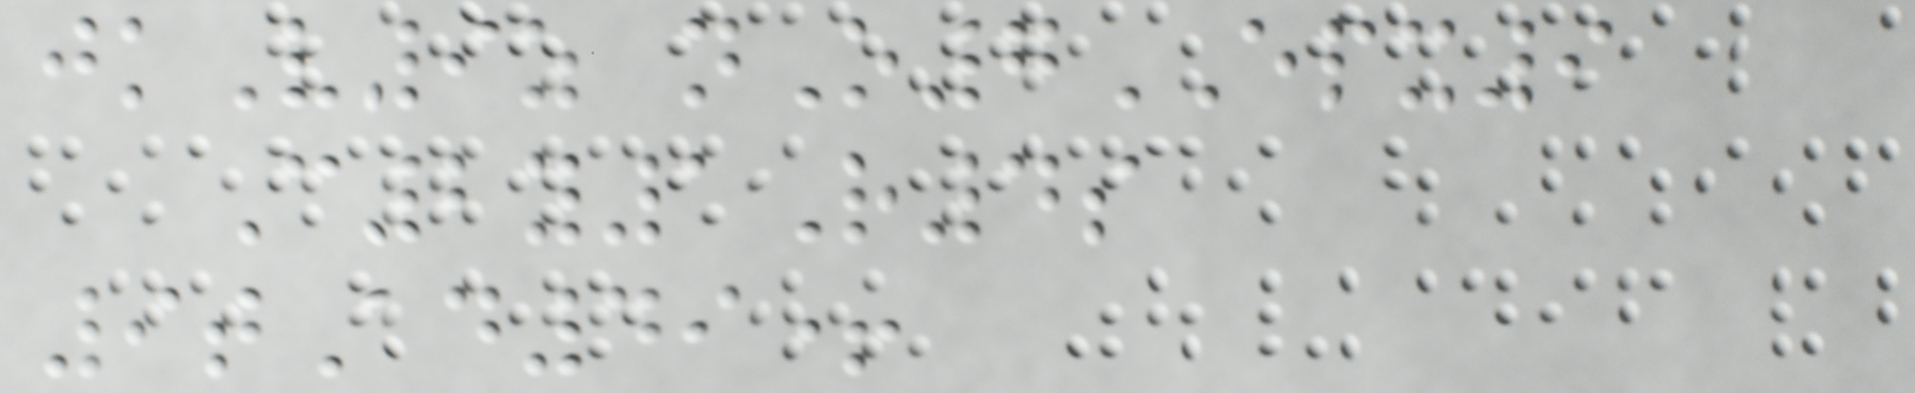jkV9z nO7EPX9
C2y1R4s
9tAd49+
